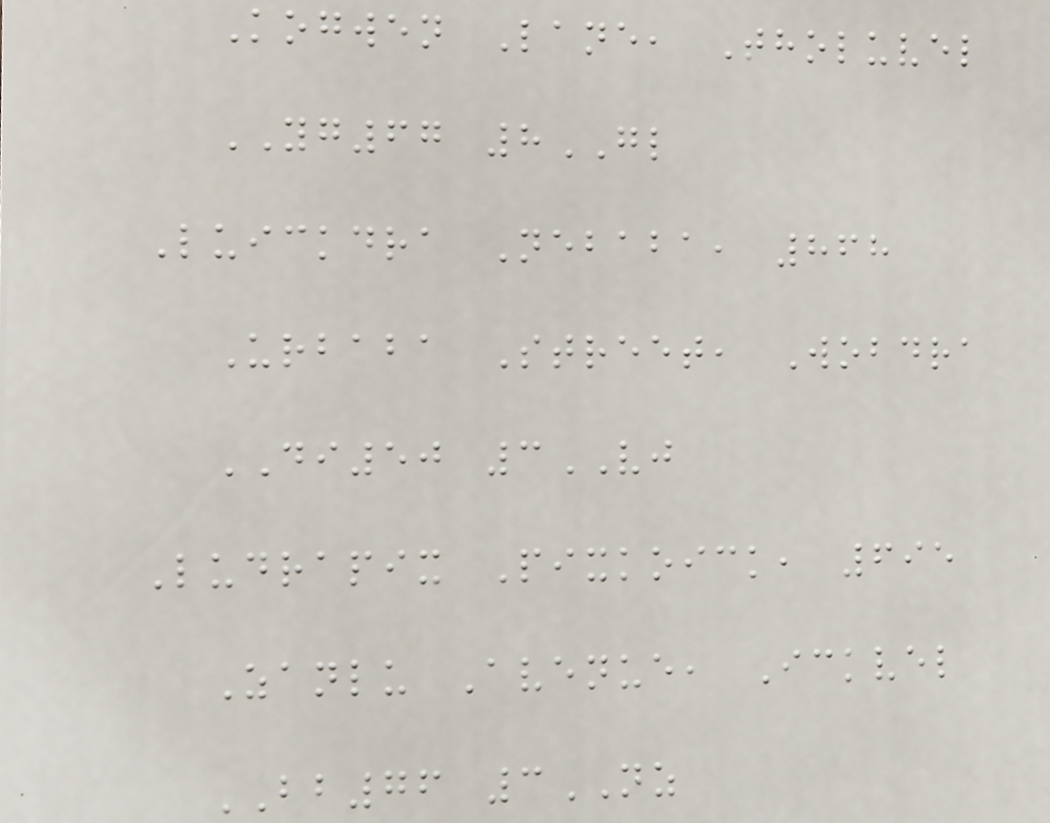Kogwen Lane, Tholuvel
YG67 8GL
Luickdra Nebaba, 868
Urbaba Street, Wobdra
DI50 3VJ
Ludrapix Pixkoick, 695
Zanlu Avenue, Ickvel
BB76 3NZ
